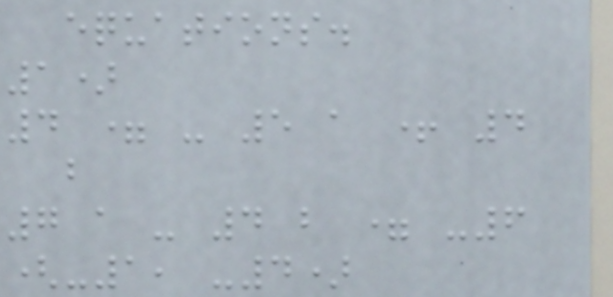equations.
1)
4 = - 5 a + 4
b
7 a - 4 b = -6
(-1, -4)
